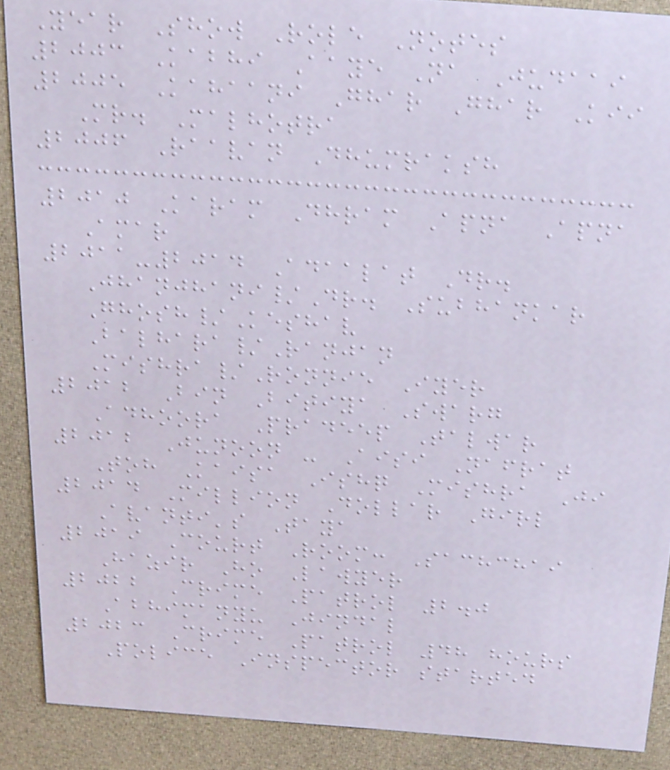Year Show Role Notes
2003 Kabhi Aaye Na Judaai
2005 Kahaani Ghar Ghar Kii
Mr. Malhotra
2006 Raavan Dhumraksh
2010 Karam Dhram Apna Apna
Amar
2011-2014 Adaalat Dr.
Jhanjhani/Dr. Subhankar
Ghosh/Keshav
Balhara/Ranjan
Mishra/Ronnie Iyer
2012 Bin Bitiya Swarg
Adhoora Pradeep Talwar
2012 Junoon - Aisi Nafrat
Toh Kaisa Ishq Mishra Ji
2014 Million Dollar Girl
Avanti's Taya
2019 Court Room: Sachchai
Hazir Ho Lawyer
2022 Crime Patrol 2.0
Abhimanyu Jindal
2023 Crime Patrol 48 hours
Police Inspector started
